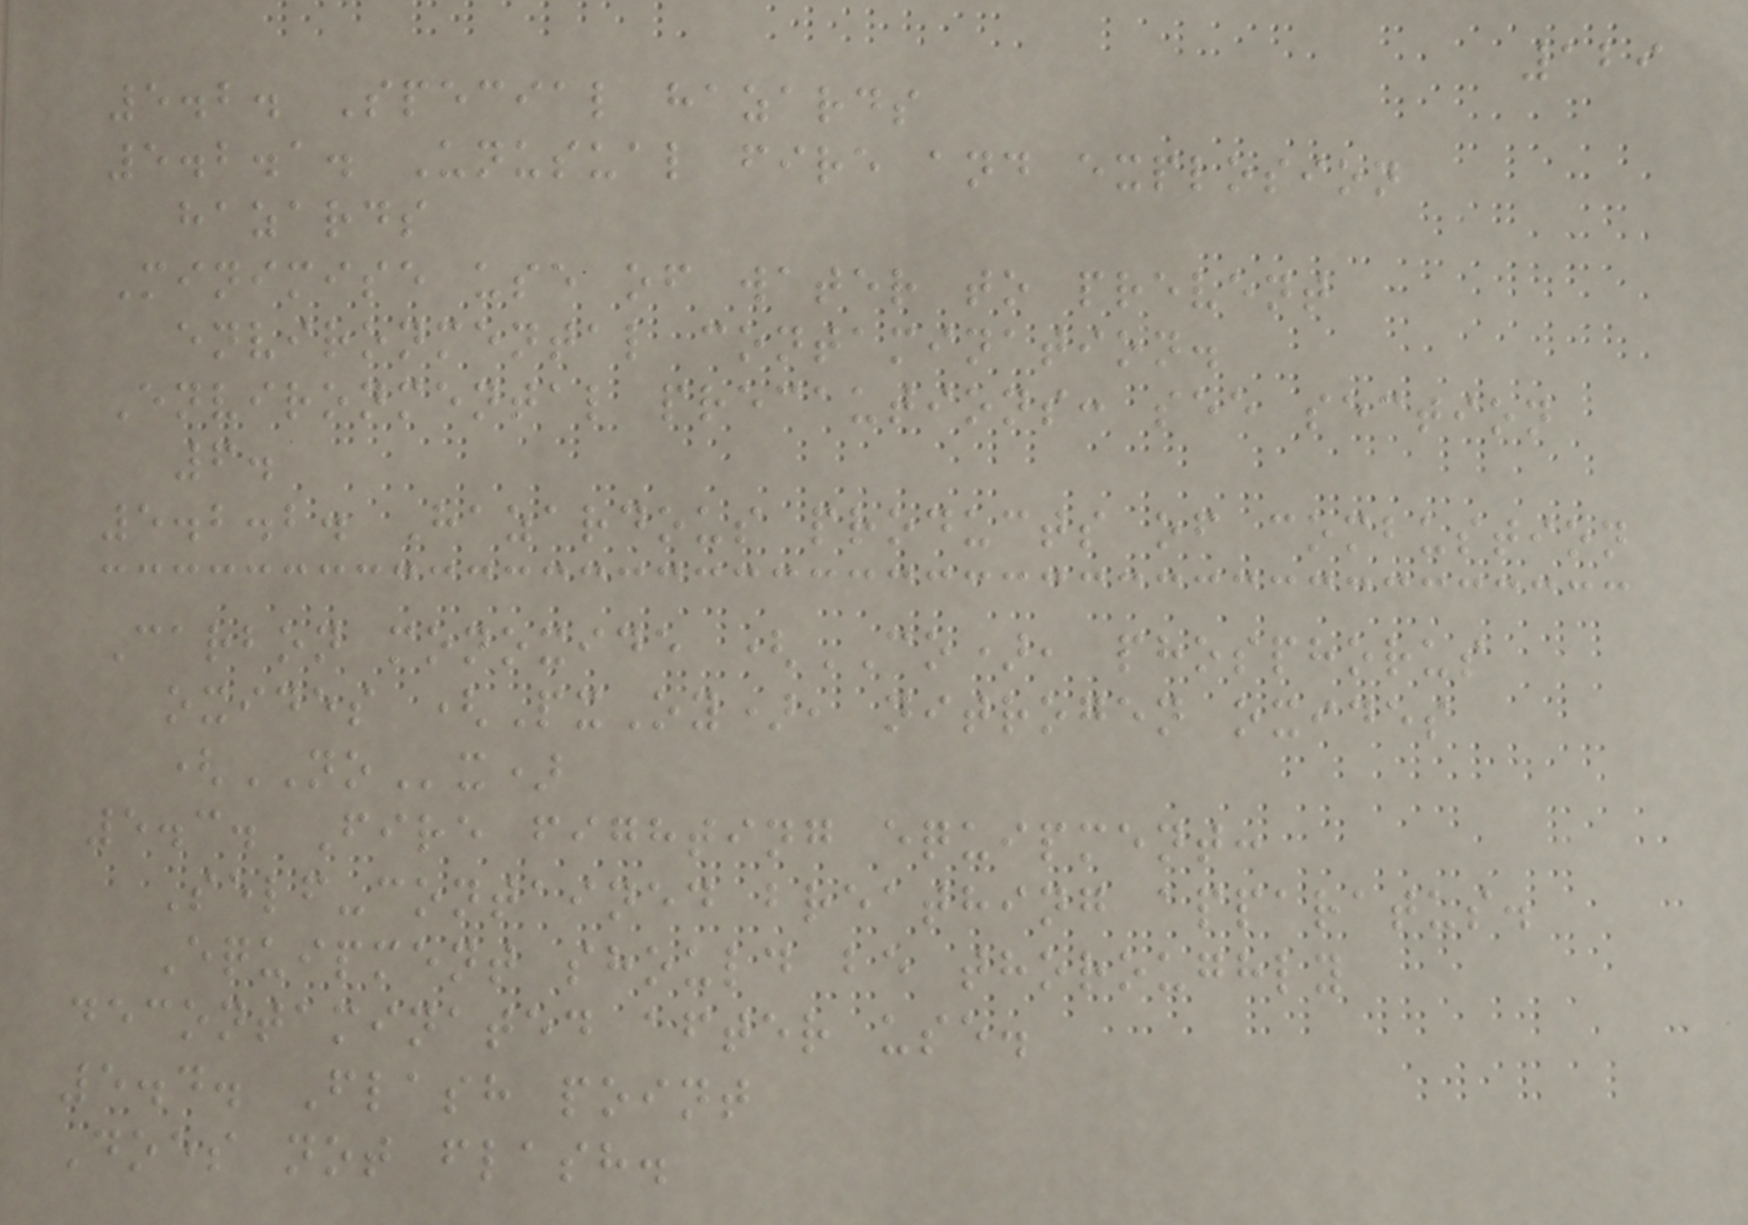129
5.2. Special hazards
5.2.1. Unusual fire and explosion
hazards
Minimise use of water to prevent
environmental contamination.
Environmental precautions: see section
6.
5.2.2. Hazardous products of combustion
Carbon monoxide (CO), phosphorus
oxides (PxOy), nitrogen oxides
(NOx)
5.3. Fire fighting equipment:
Self-contained breathing apparatus.
Equipment should be thoroughly
decontaminated after use.
5.4. Flash point
Does not flash.
